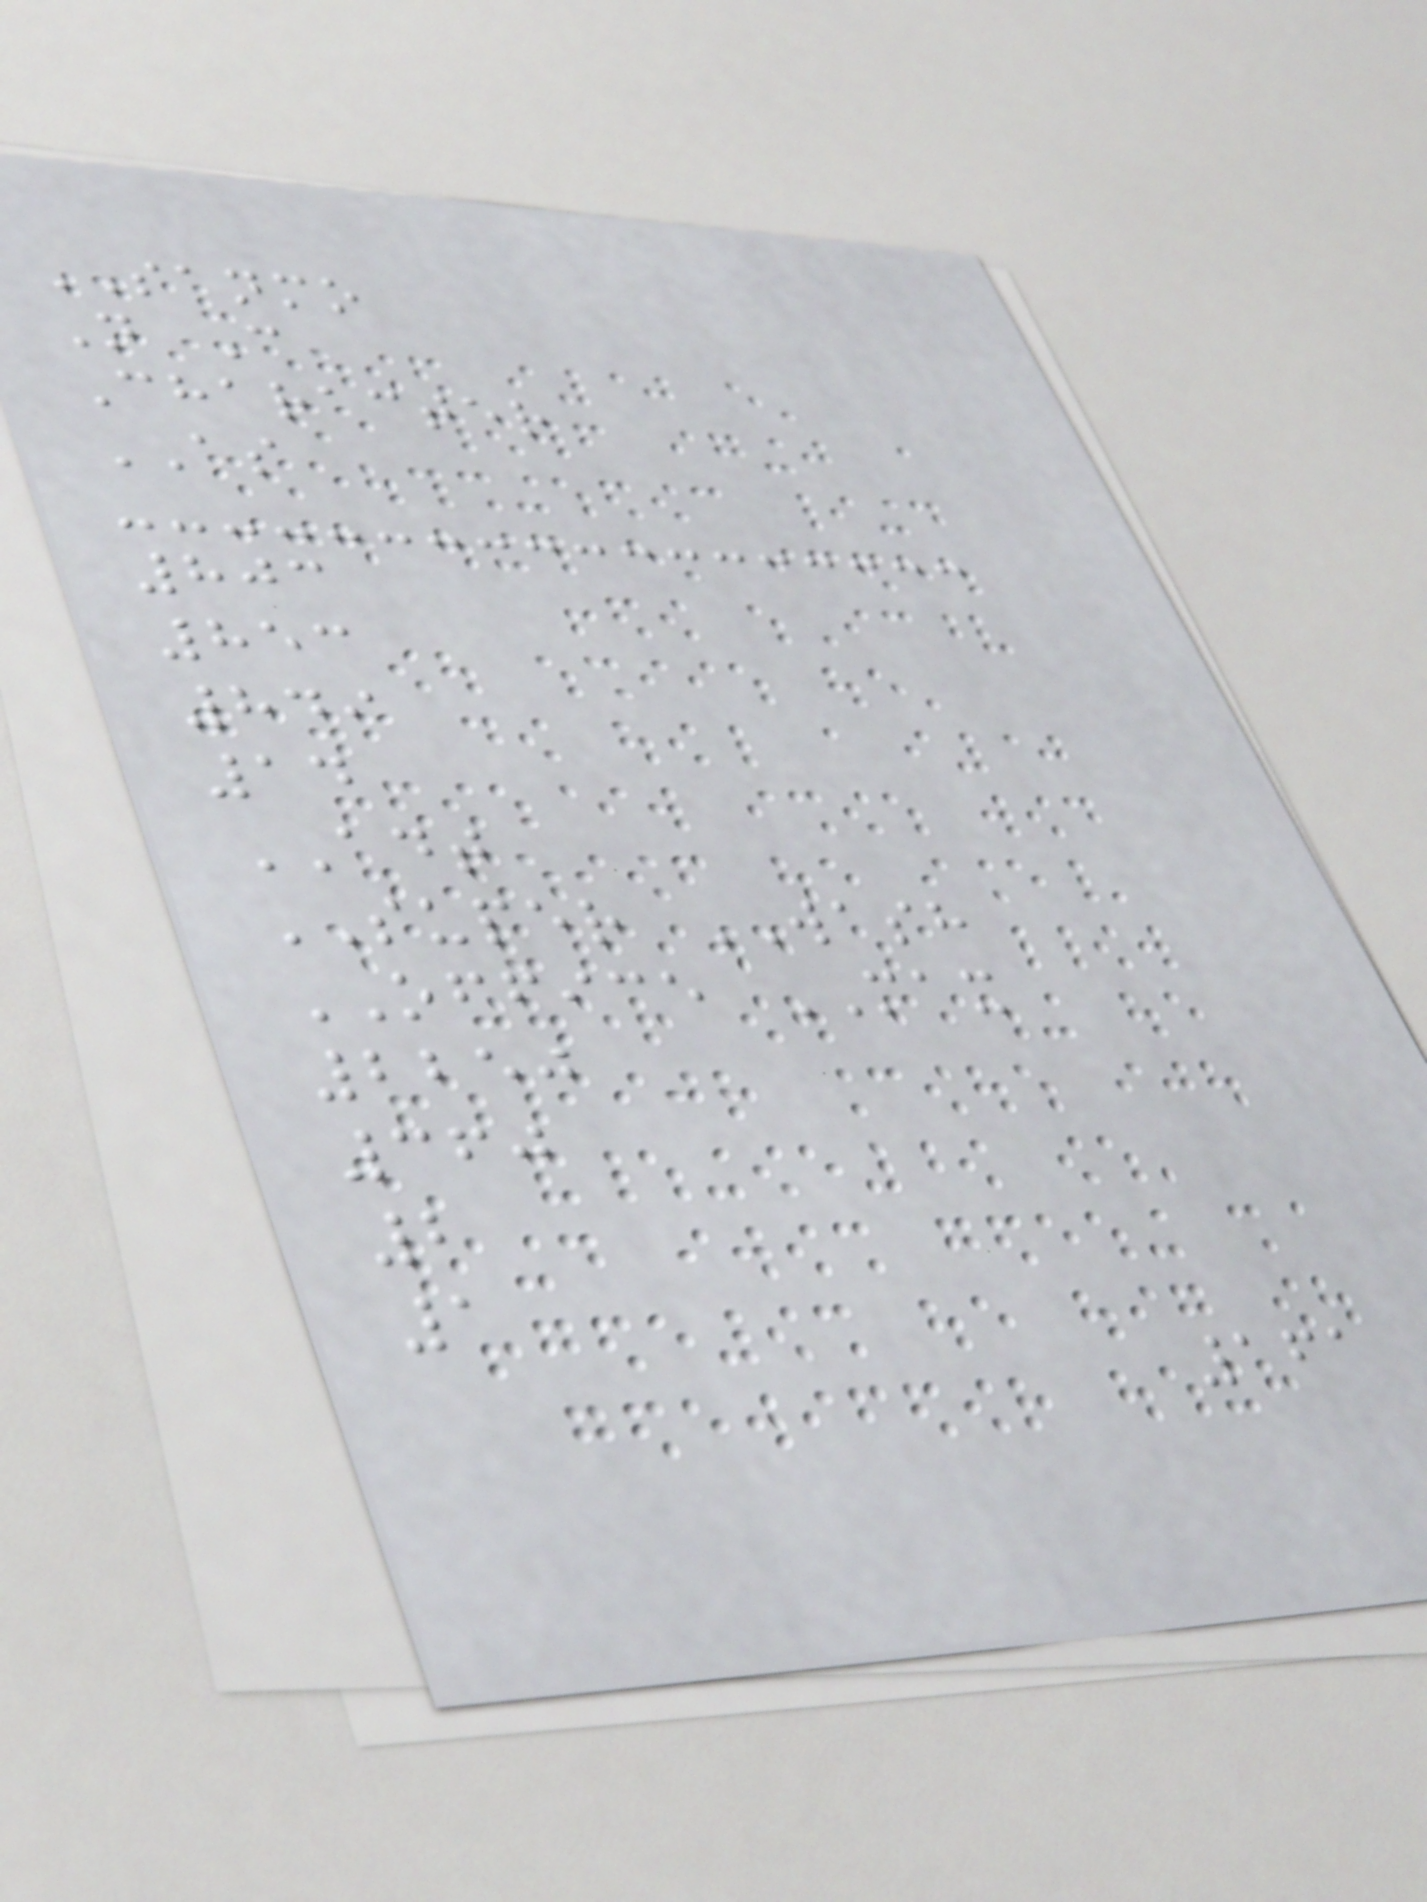SANMO
N C
Character
AS
803
853
849
14
ADT
SUPER WASH
OFFICE MAX
2250
360
2
1
161
